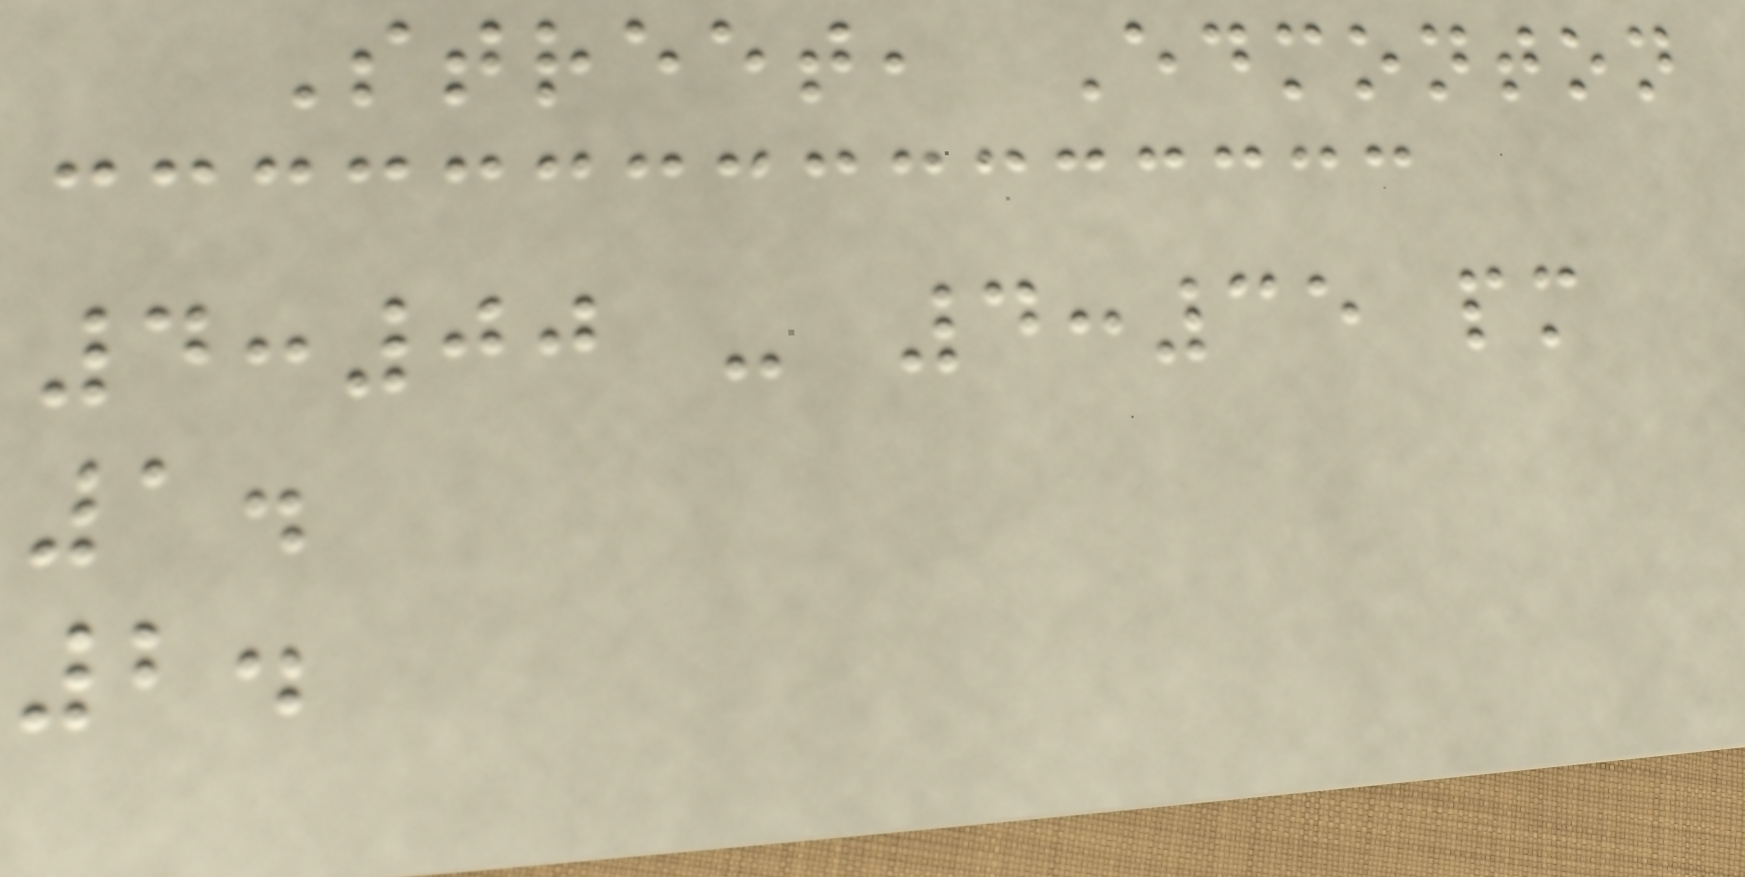Street, Edmonton
4:00 - 4:35 pm
1.
2.
